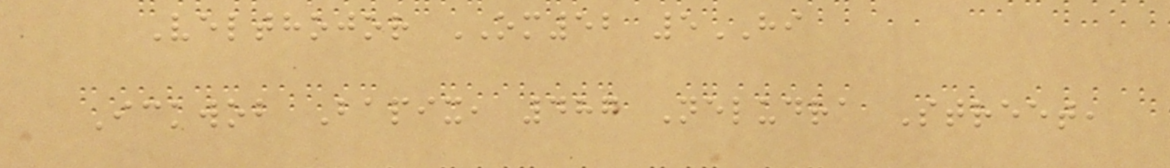Velthojor OM52 5HI
Ickwob Bapix, 487 Neludra Street,
